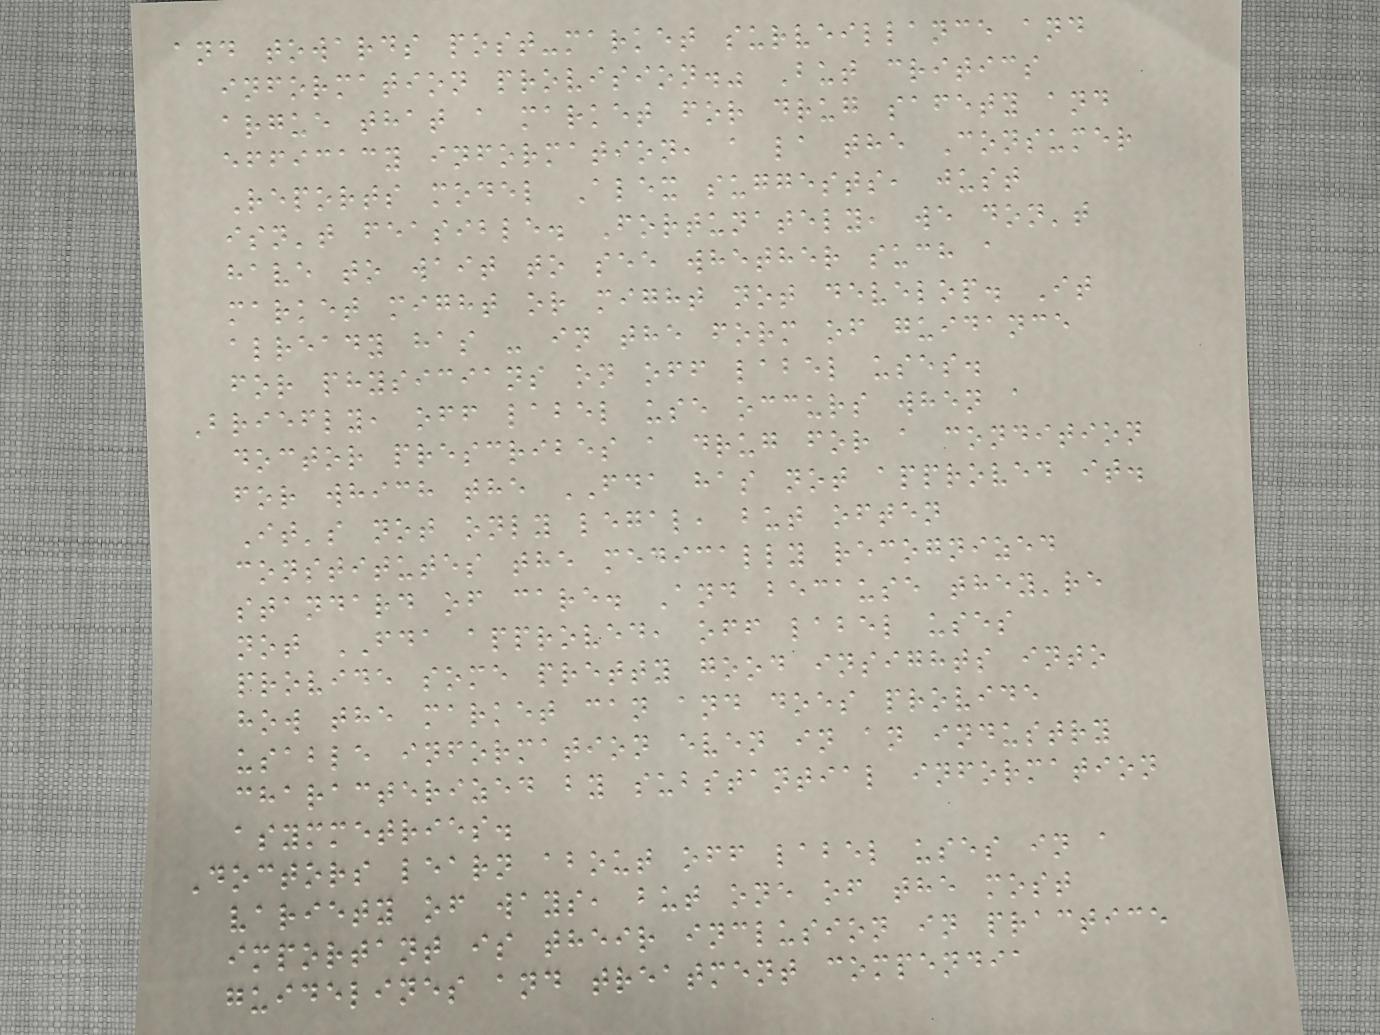and towards post-market surveillance and
information provision." But critics
argue that a market for drug safety and
efficacy information, a la the Consumer
Reports model Alex suggests, just
isn't feasible. Fortunately, we don't
have to wait to see whether such a
market might or might not develop. It
already has - in the form of guidance
for physicians on off label uses.
Briefly, off label use occurs when a
doctor prescribes a drug for a condition
for which the FDA has not approved it.
It's not only legal, but often
constitutes the medically recognized
standard of care. And because they're
not FDA approved, off label uses
provide some pretty good insights into
how the market can and does provide
usable information even in an industry
characterized by substantial information
asymmetries.
Doctors learn about off label uses in a
variety of ways, but one of the most
important is their inclusion in practice
guidelines and treatment compendia
